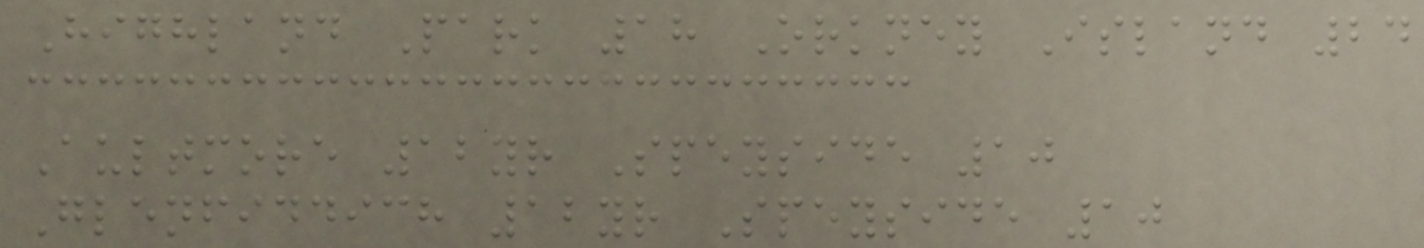Highland Park 18 Orkney Island 24
Aultmore 12yr Speyside 10
Glenfiddich 12yr Speyside 10
